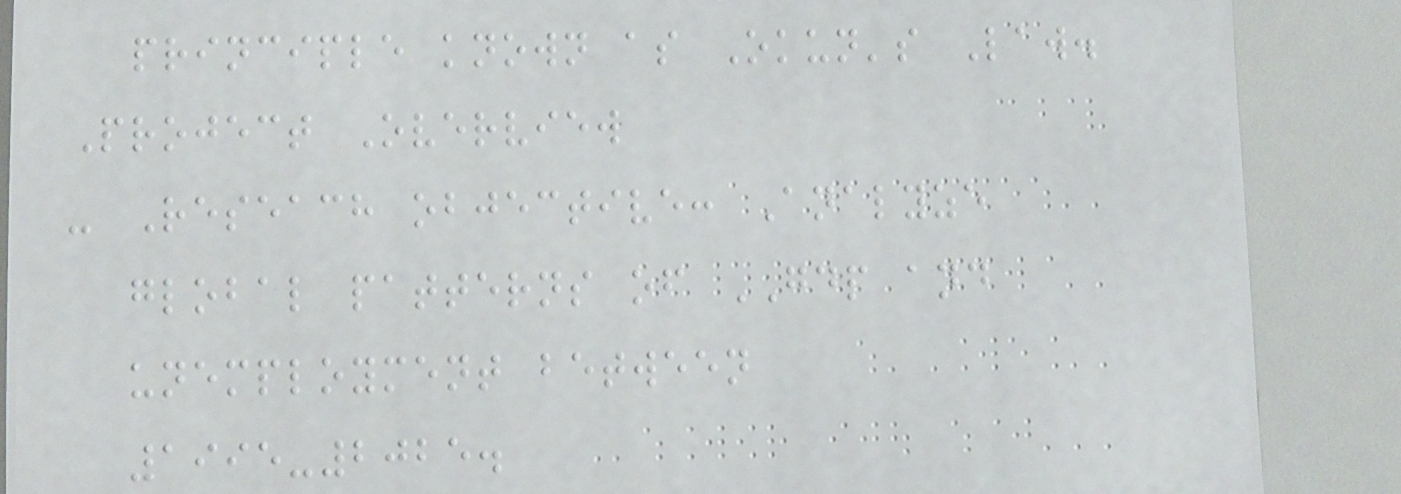principle known as Okun's Law.
Project Overview
- Reseach objective: Analyze
global patterns of GDP and
unemployment between
1995-2025.
